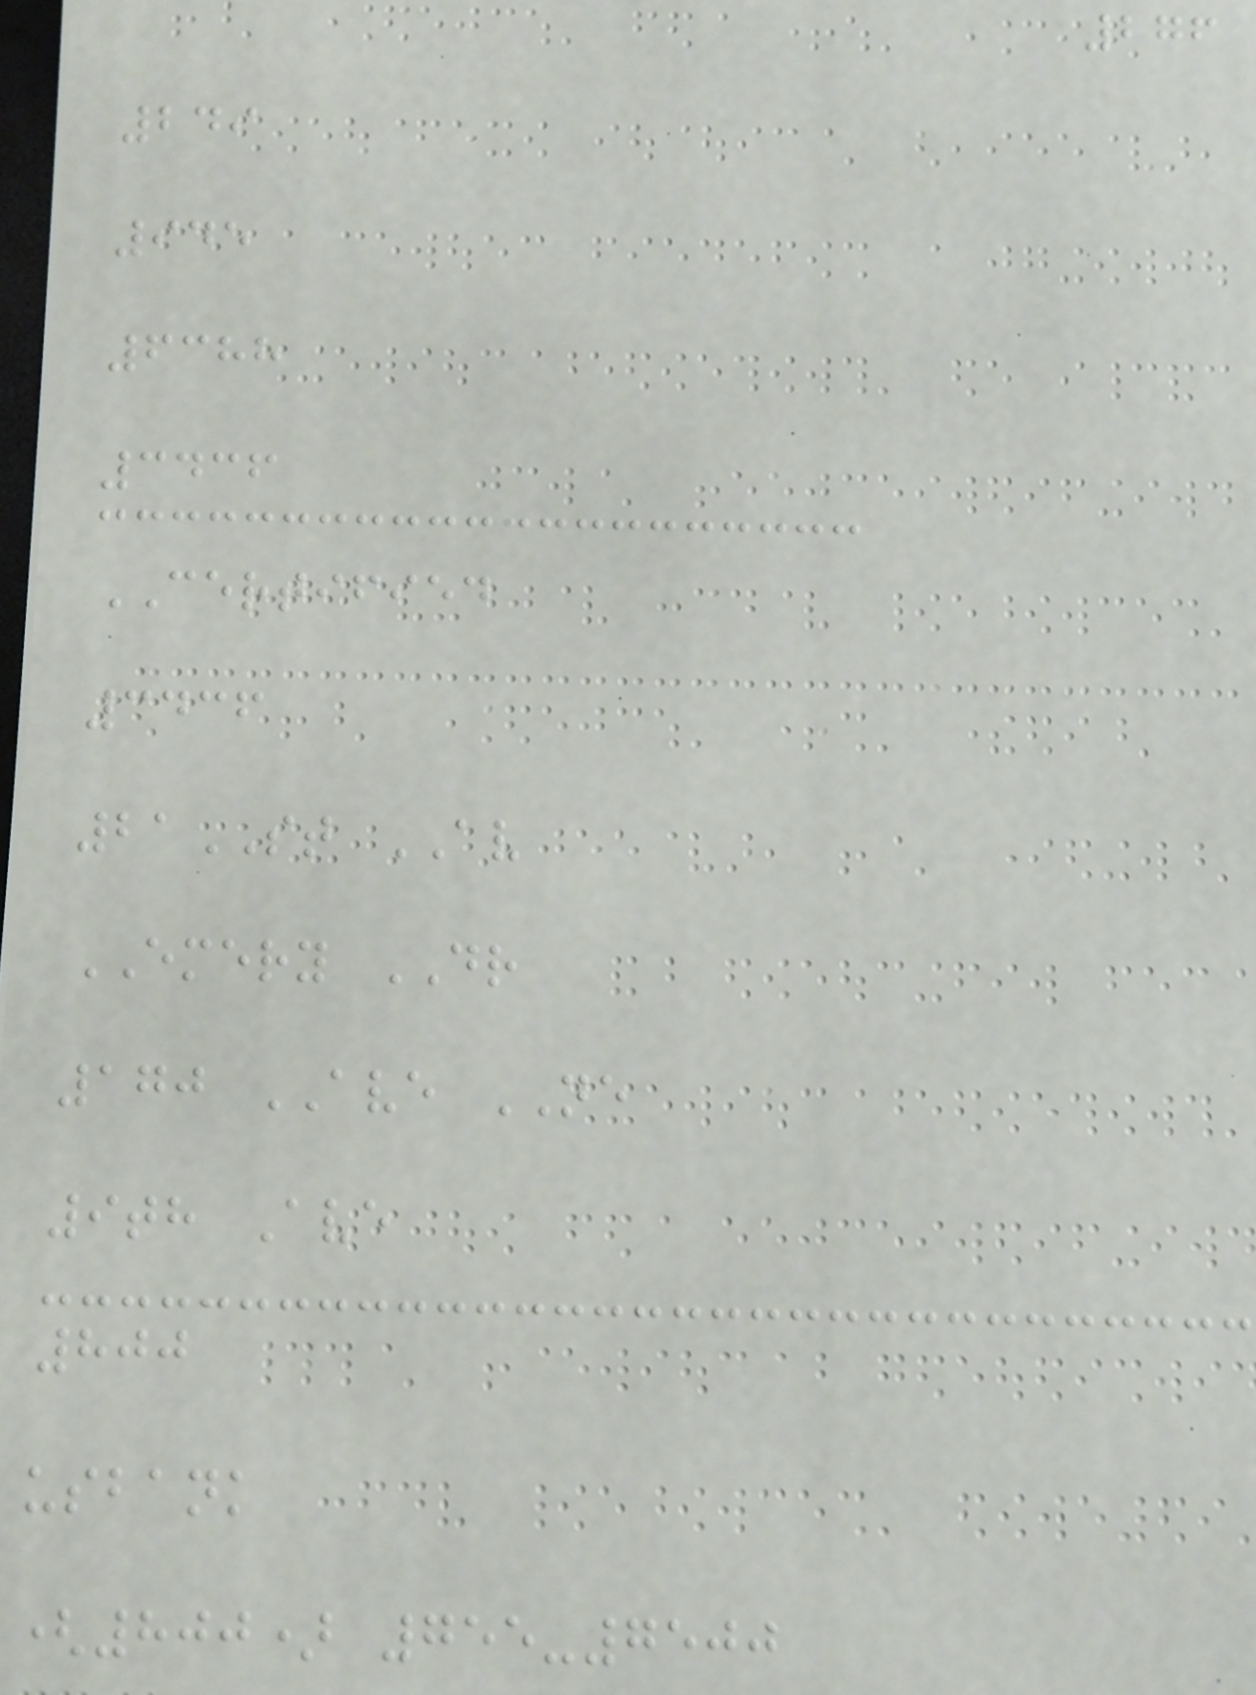276
249
945
6388
3436
CERTIFIED
3436
21ST AV
EMERY DR
170 AVE NE
9th Ave
800
usbank
(800) 755-7500
